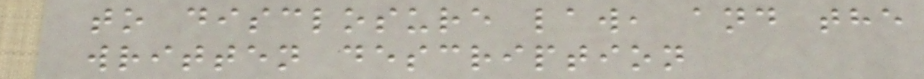to disclosure law, and the
written description
